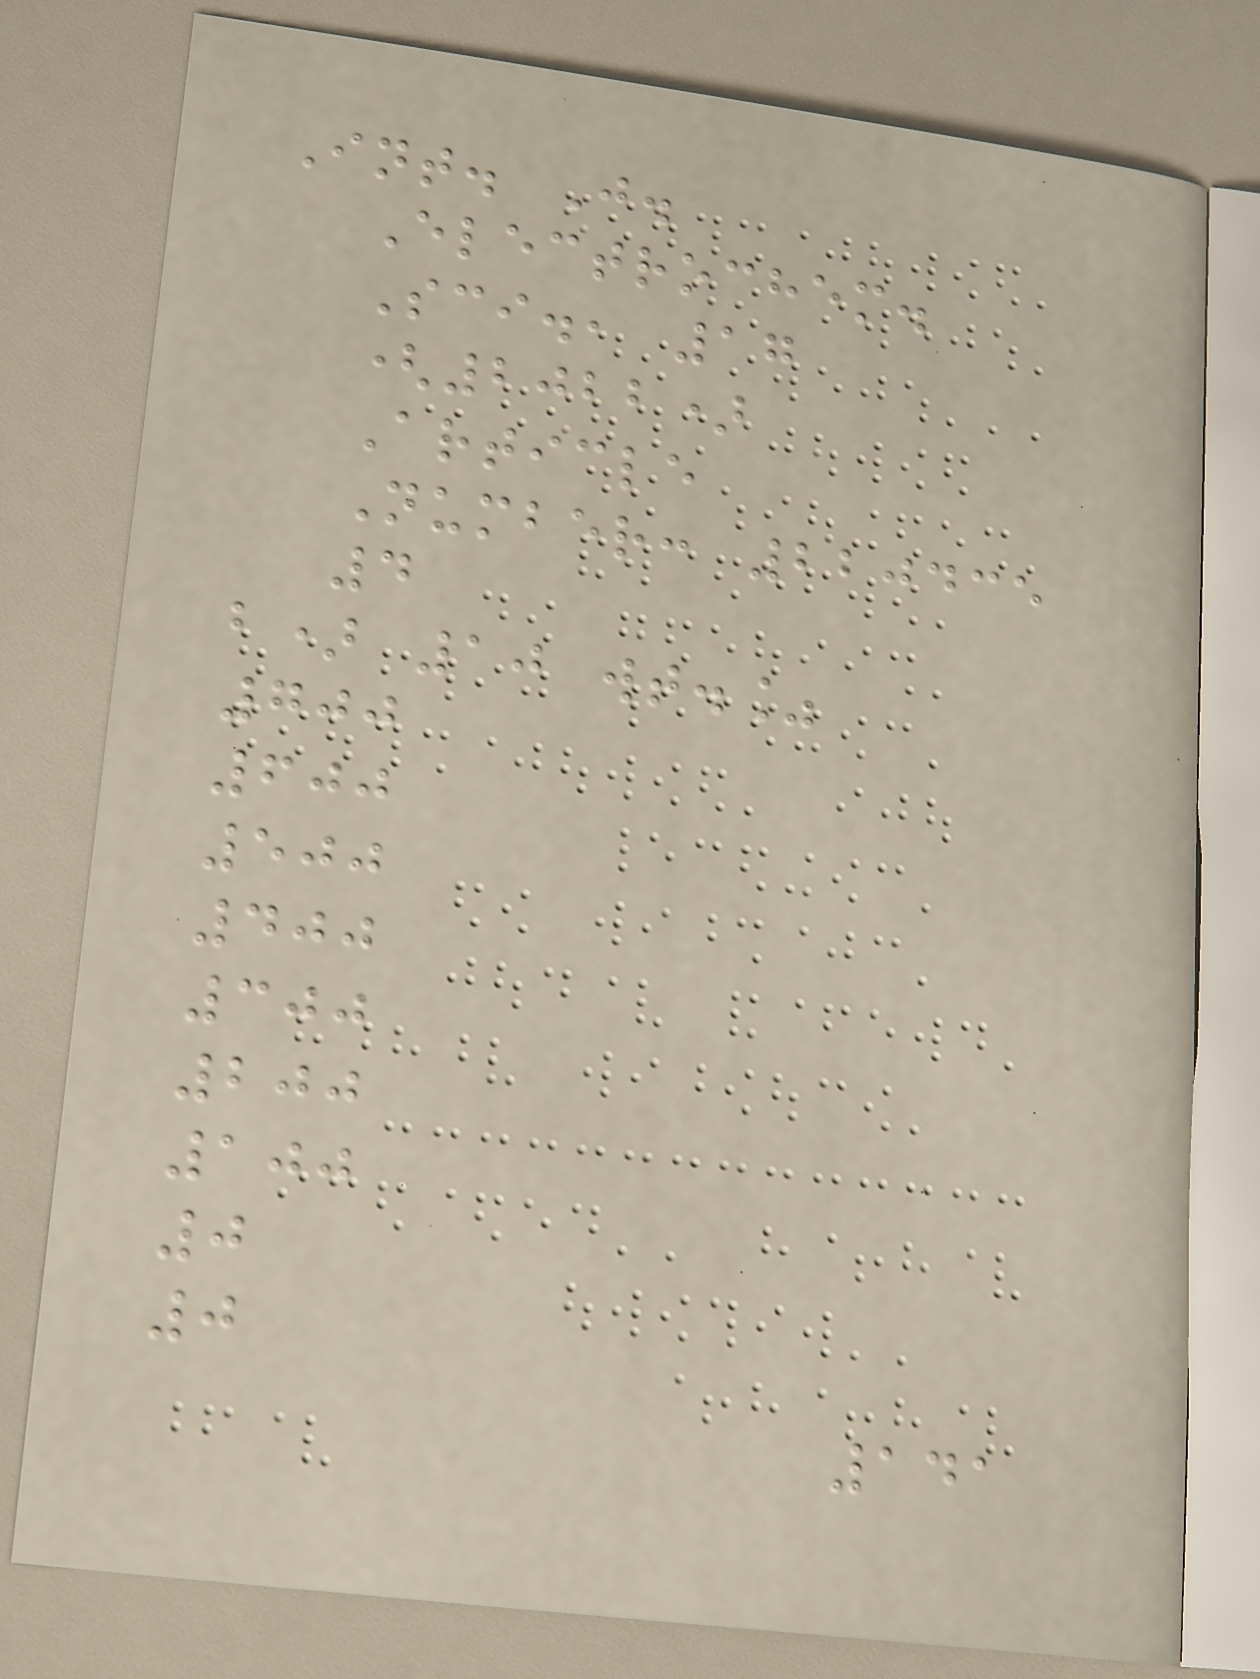Int. J.
Electrochem.
Sci., 17
(2022)
Article
Number: 220435
4
b) 10 wt.%
700
600
500
400
300
200
100
0
0
141
